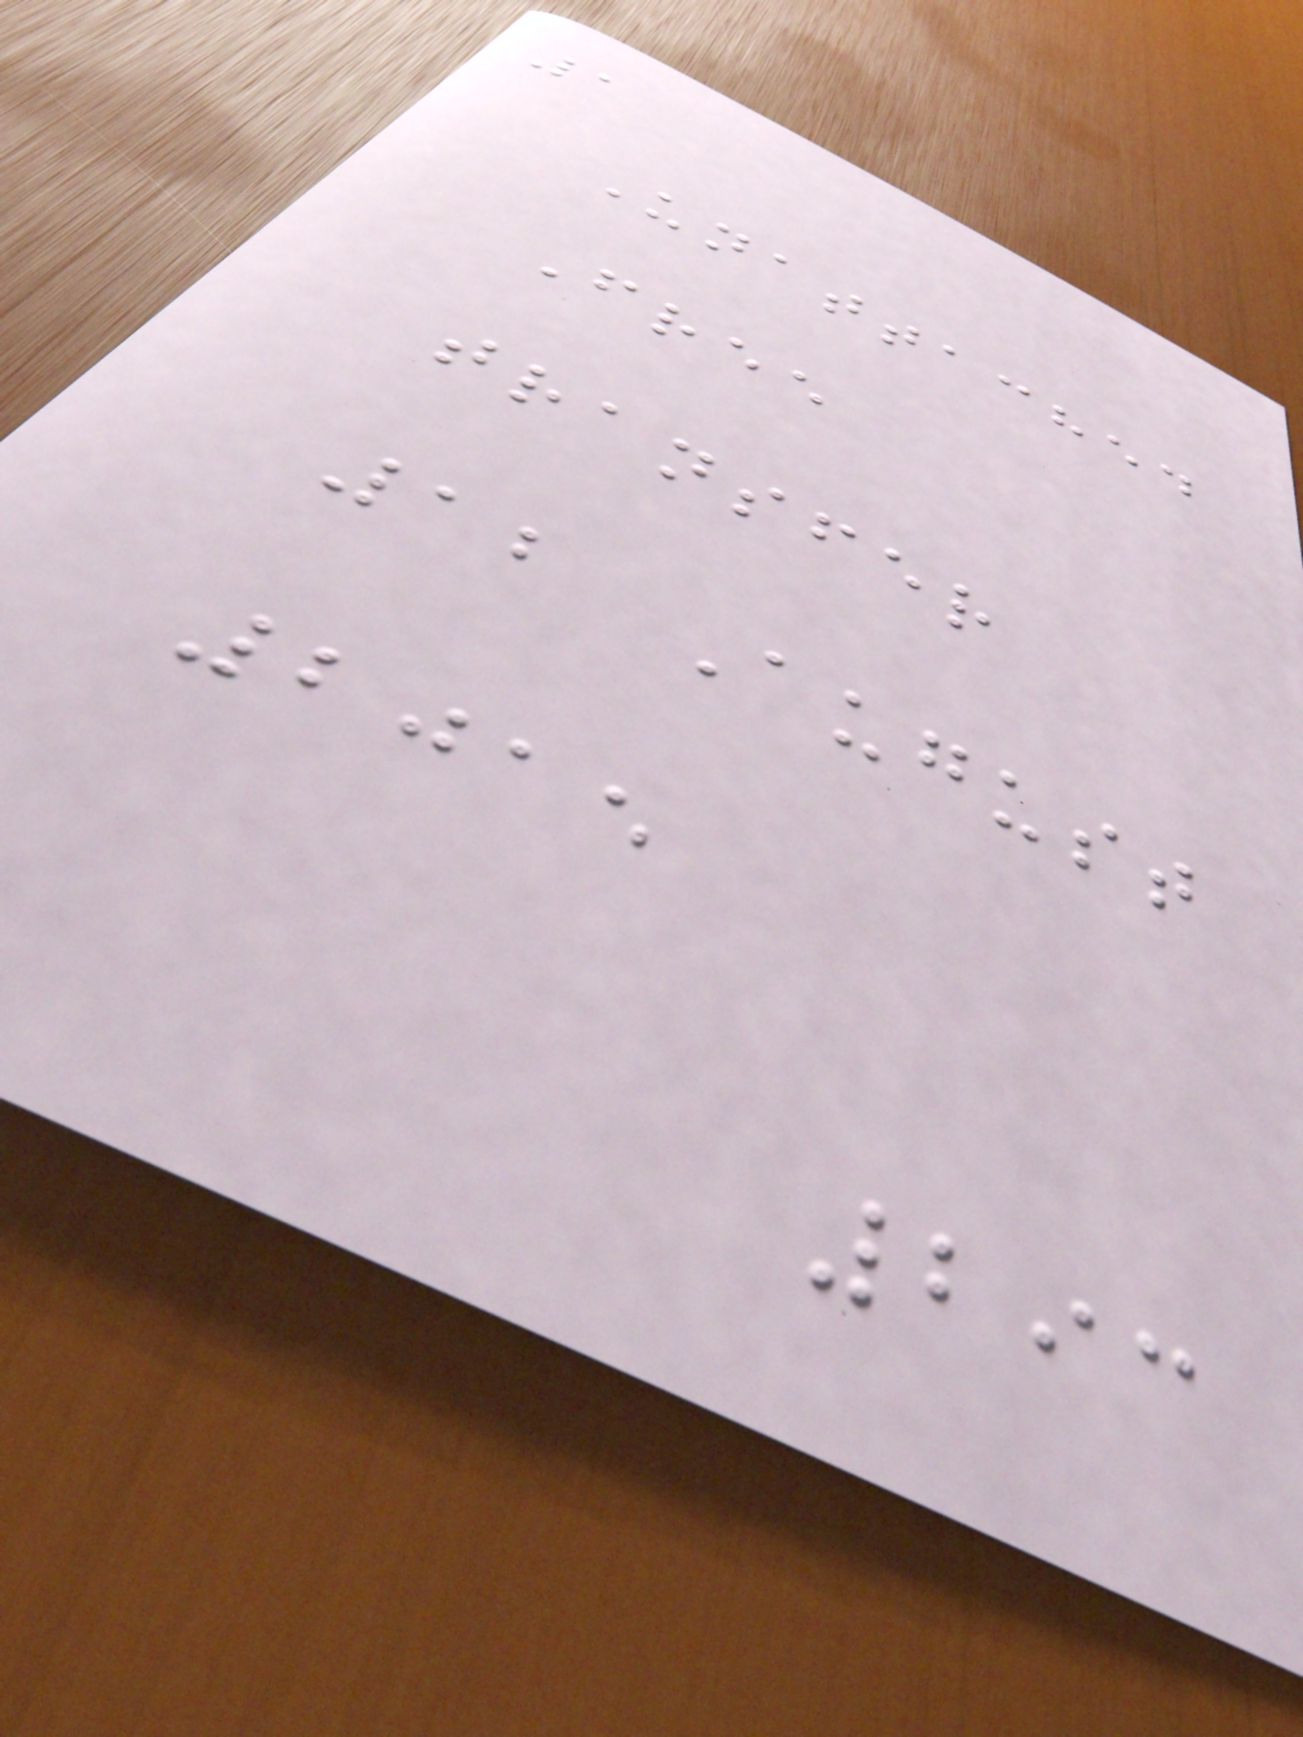1
Unattached
Free
transfer
12 August
2015
293
